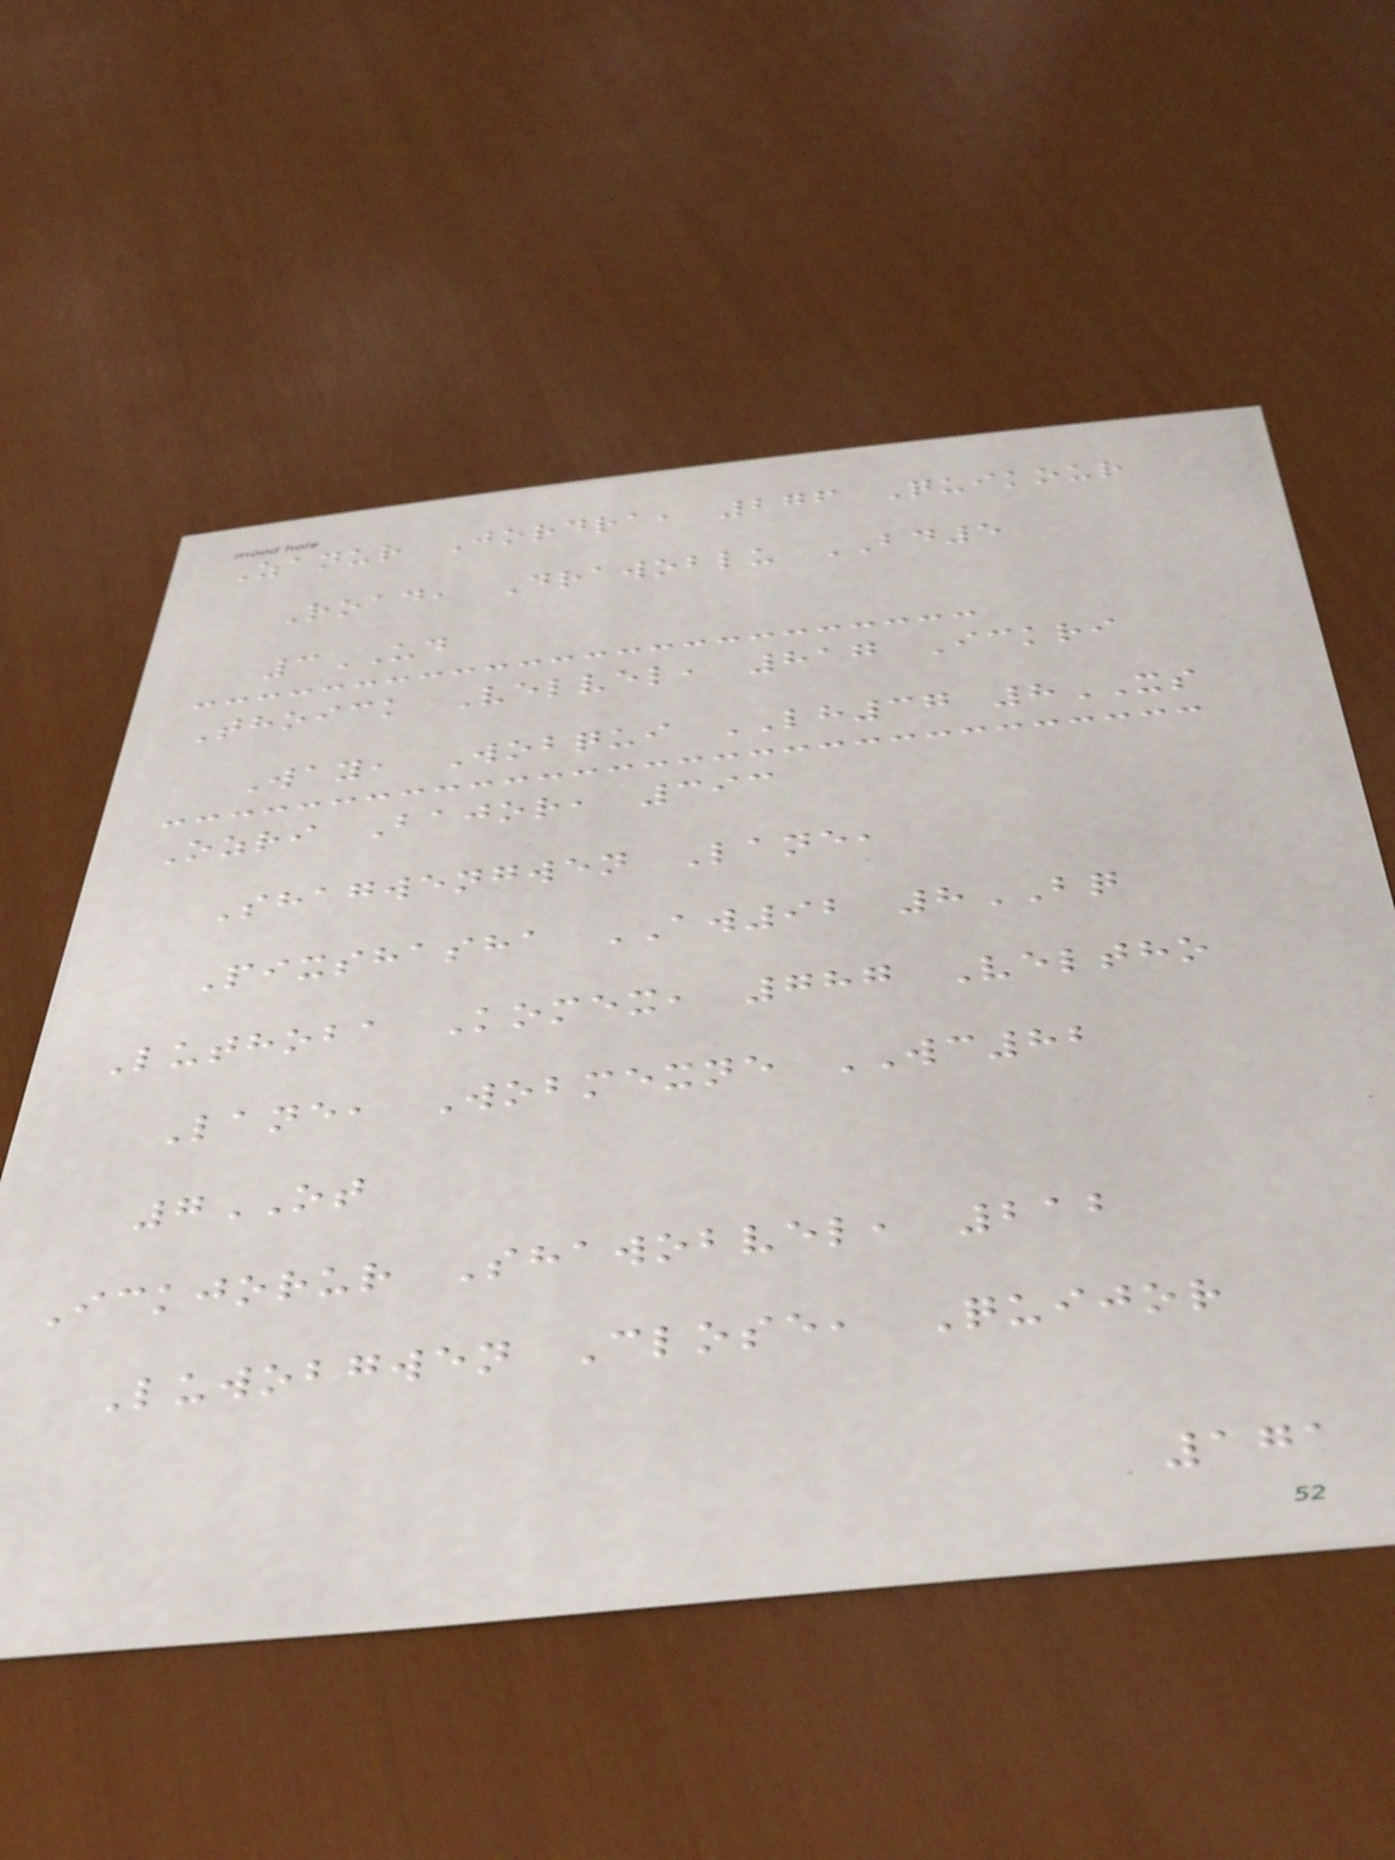Zanur Jordra, 276 Quikour
Road, Drawoblu BD5
3UD
Thoick Velvel, 817 Ickri
Way, Wobqui LH37 8XS
Ozri Bajor, 393
Shagwengwen Lane,
Pixshasha AW92 8BQ
Luthoba Komex, 787 Veltho
Lane, Wobmexne WC82
7OT
Ickjorur Shawobvel, 212
Luwobgwen Close, Quijor
171
